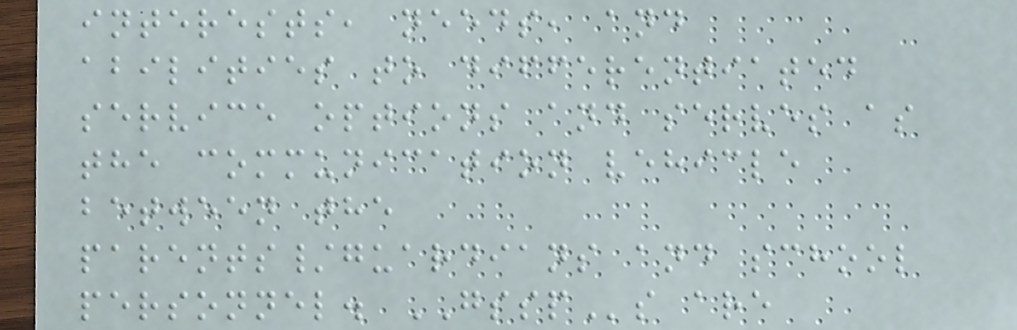interests, needs, and
abilities to differentiated
service options and serves as
the communication vehicle
between the
parents/guardians and school
personnel. GSSPs are
